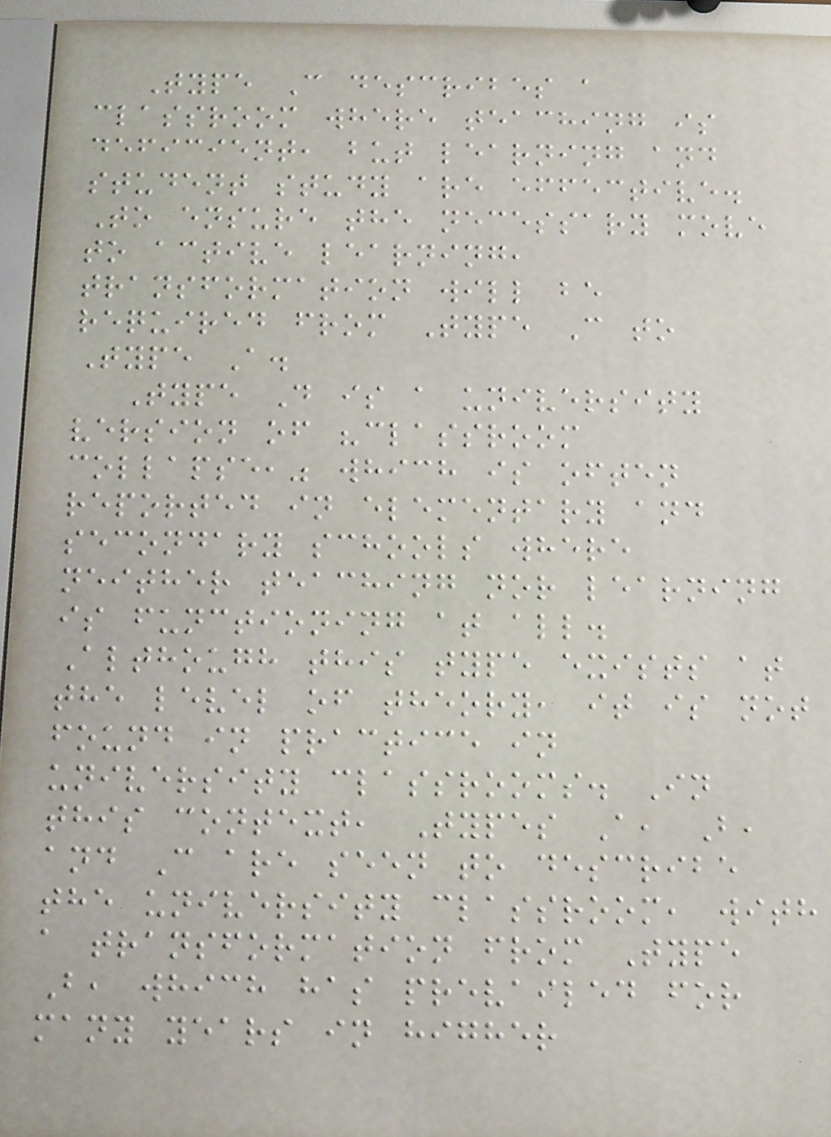Type C describes a
classroom where teaching is
deficient, but learning and
student study are effective.
To ensure the necessary move
to active learning,
transformation will be
required from Type C to
Type A.
Type D is a university
version of "classroom
collapse," which is often
reported in elementary and
secondary schools where
neither teaching nor learning
is functioning at all.
Although this type exists at
the level of theory, it is not
found in practice in
university classrooms. In
this context, Types A, B,
and C are seen to describe
the university classroom, with
a transformation from Type
B, which has prevailed for
many years in higher
